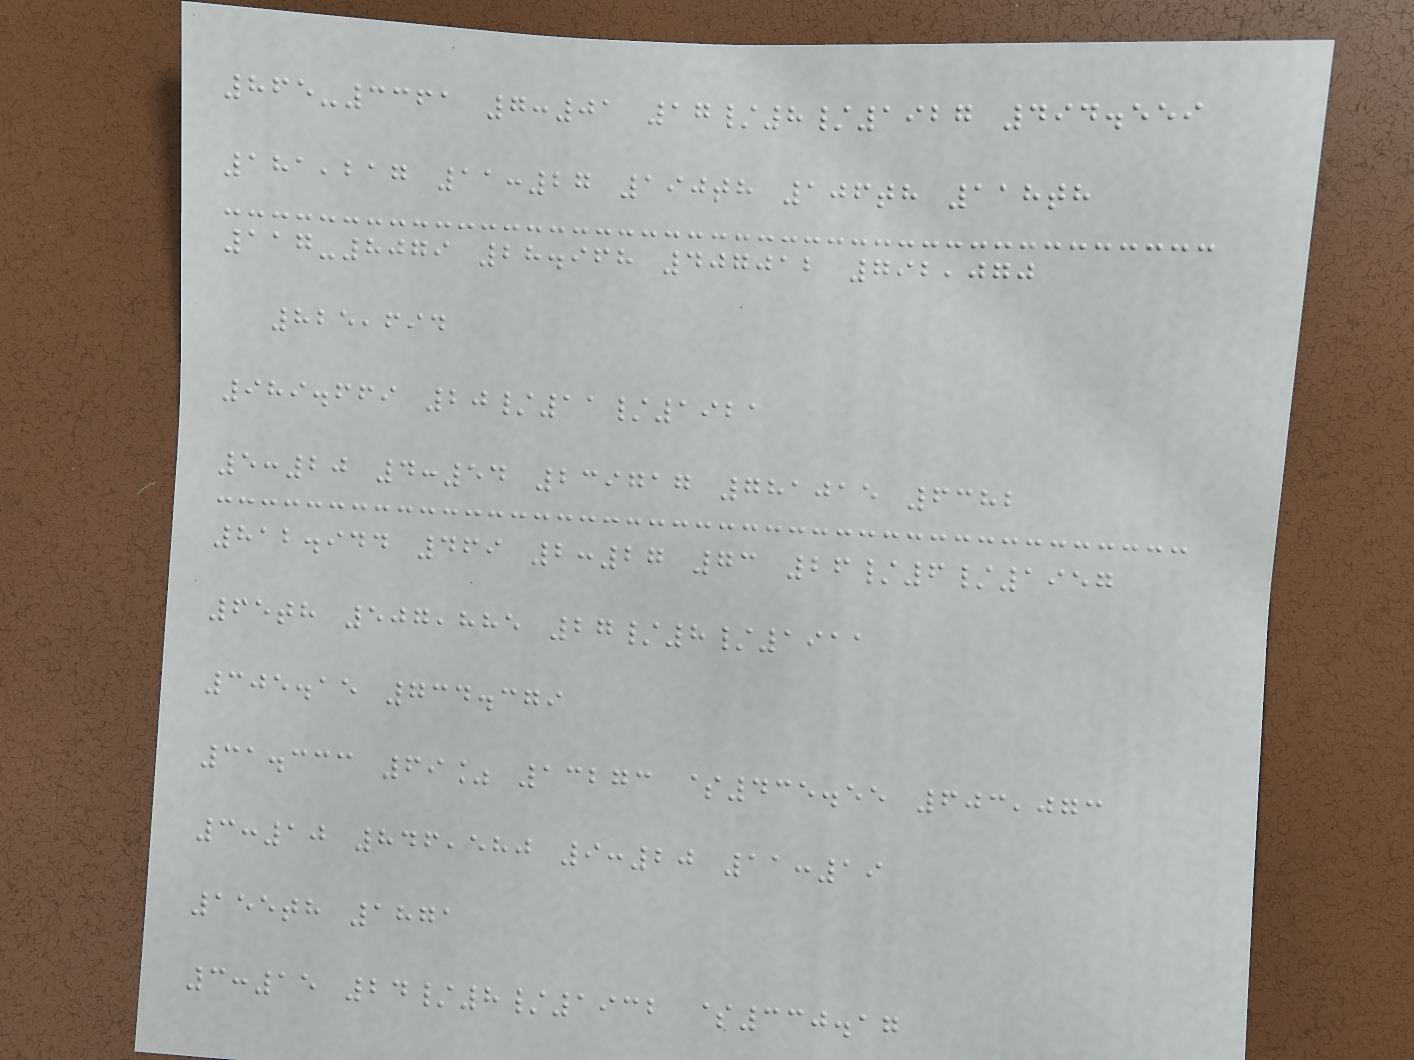865-3361 7:01 17/8/1927 494.559
181,217 11:27 190th 106th 118th
117-8079 28.968 407012 792,070
825,694
989.669 20/11/1921
5:20 4:54 239717 781015 6382
812.944 469 2:27 73 26/6/1957
65th 507,885 27/8/1911
305.15 734.379
31.333 69% 13273 $435.55 603,073
3:10 846,580 9:20 11:19
155th 1871
3:15 24/8/1932 $330.17
